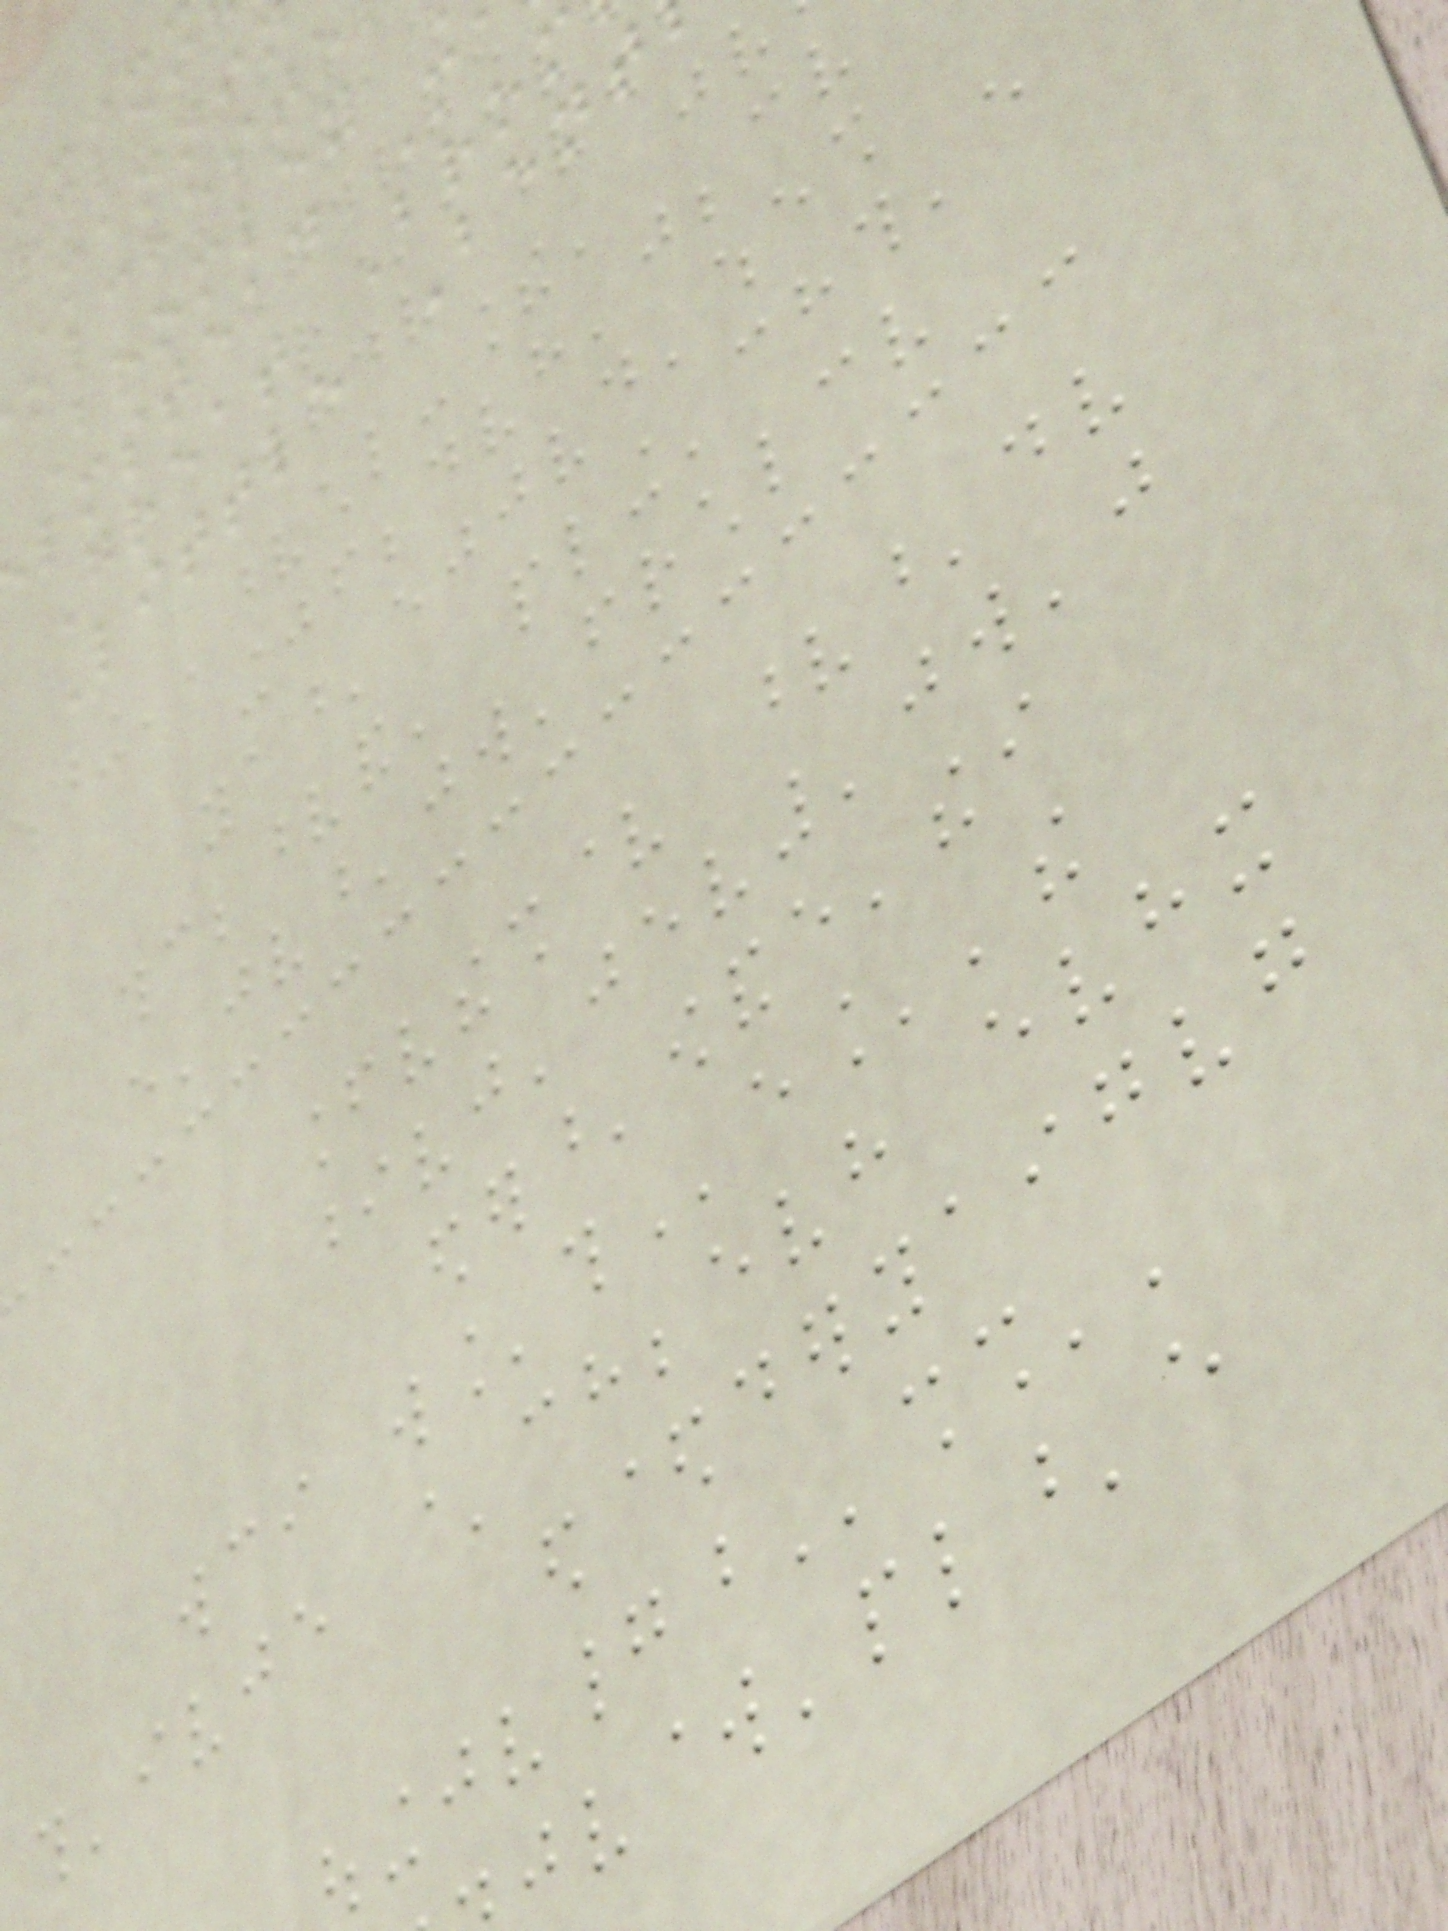Manni
Bromley
lmstead M
Great Brom
Little Bent
